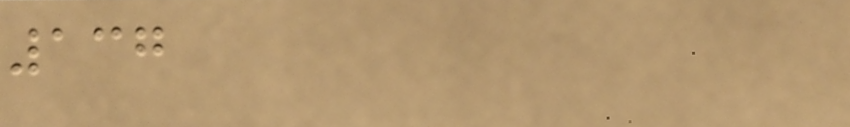137
